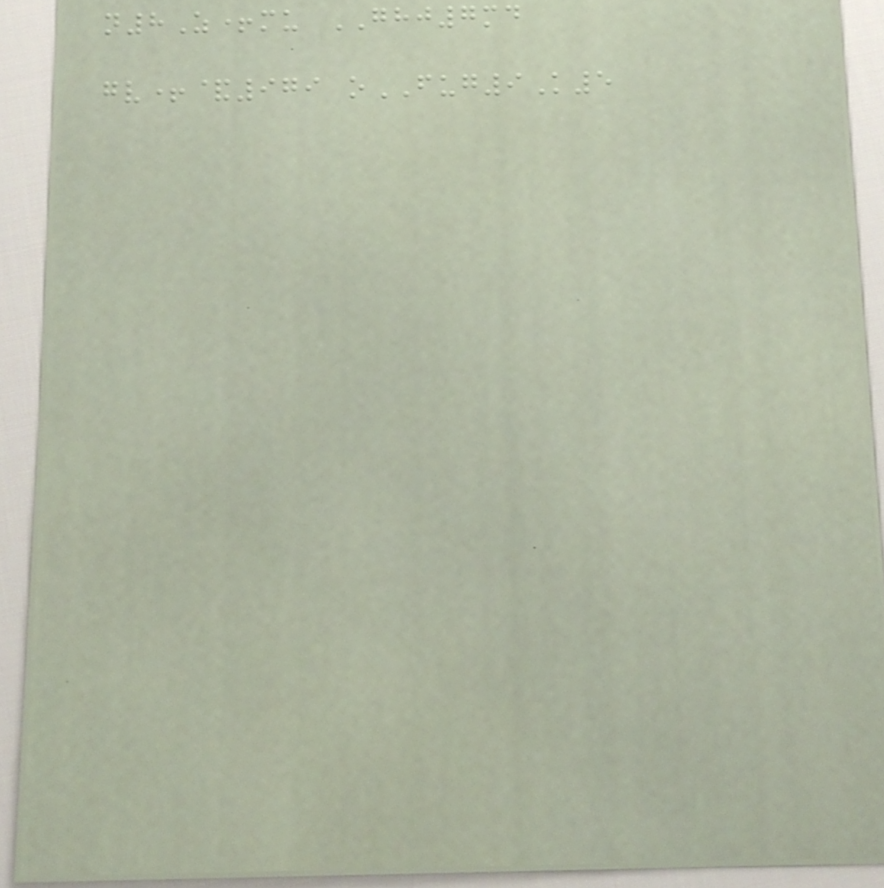n8Z+mu GHJ7md
gv+&979 oFUG9K5
